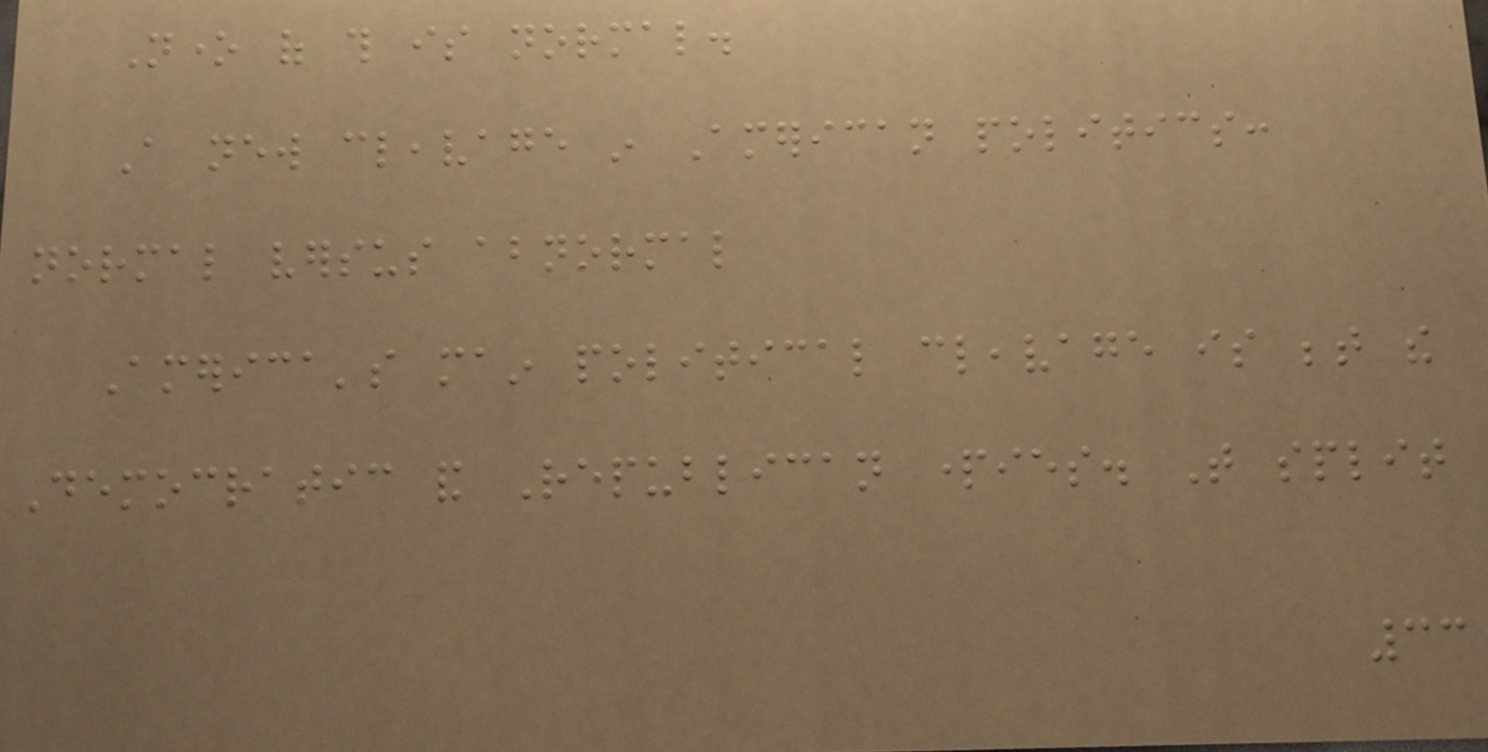None of this is normal.
A new cleavage in American politics:
normal versus abnormal
America's main political cleavage is between the
Democratic and Republican parties. That split
33
